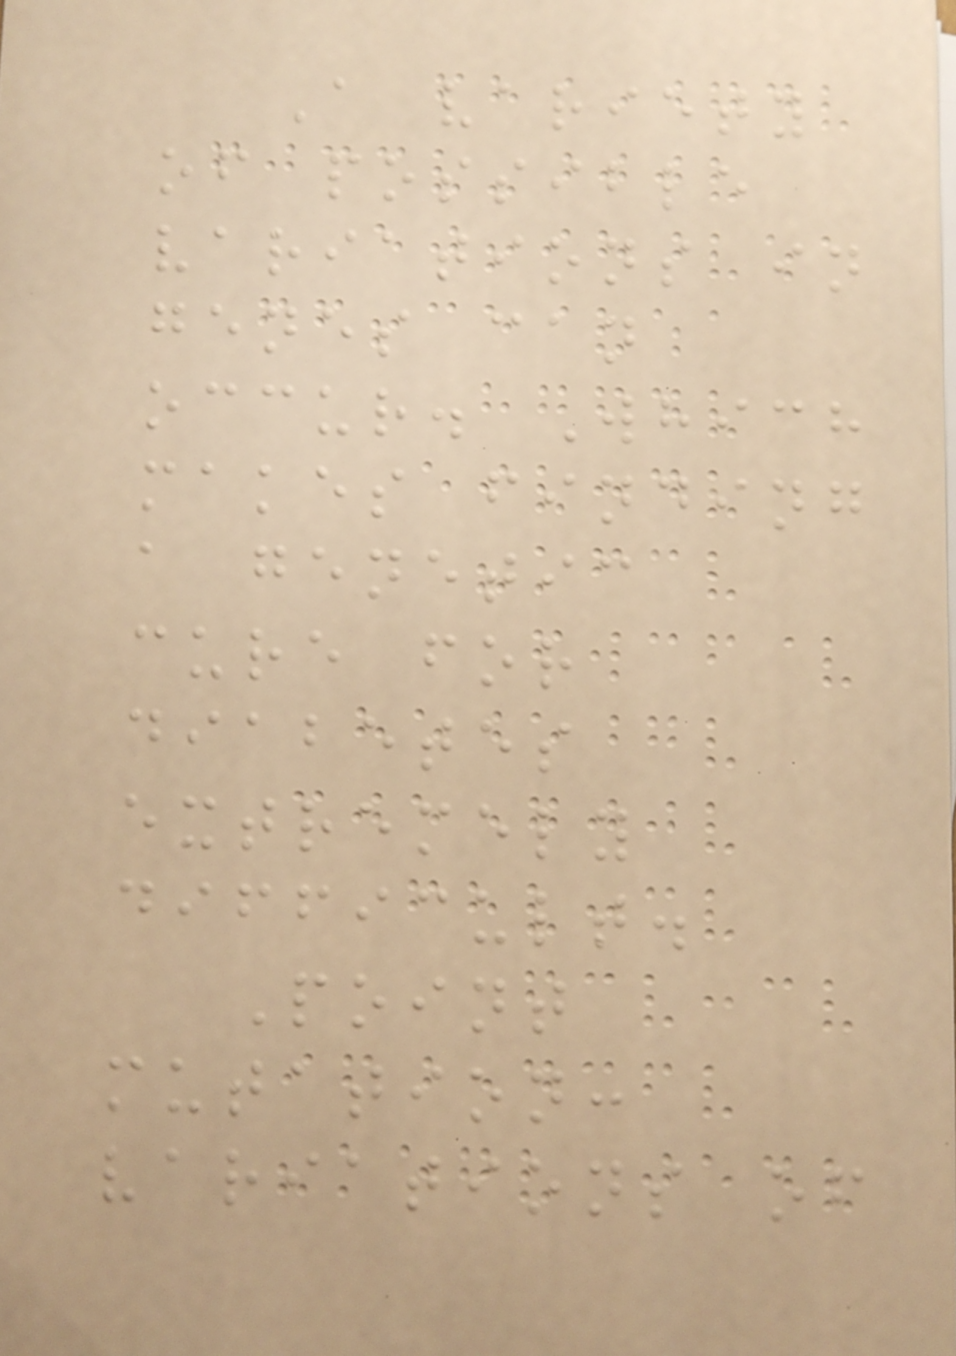A variety
of possible
variations in
genes can
occur. Which
makes finding
a genetic
cure for
diabetes
extremely
difficult.
Point
mutation:
variations of
